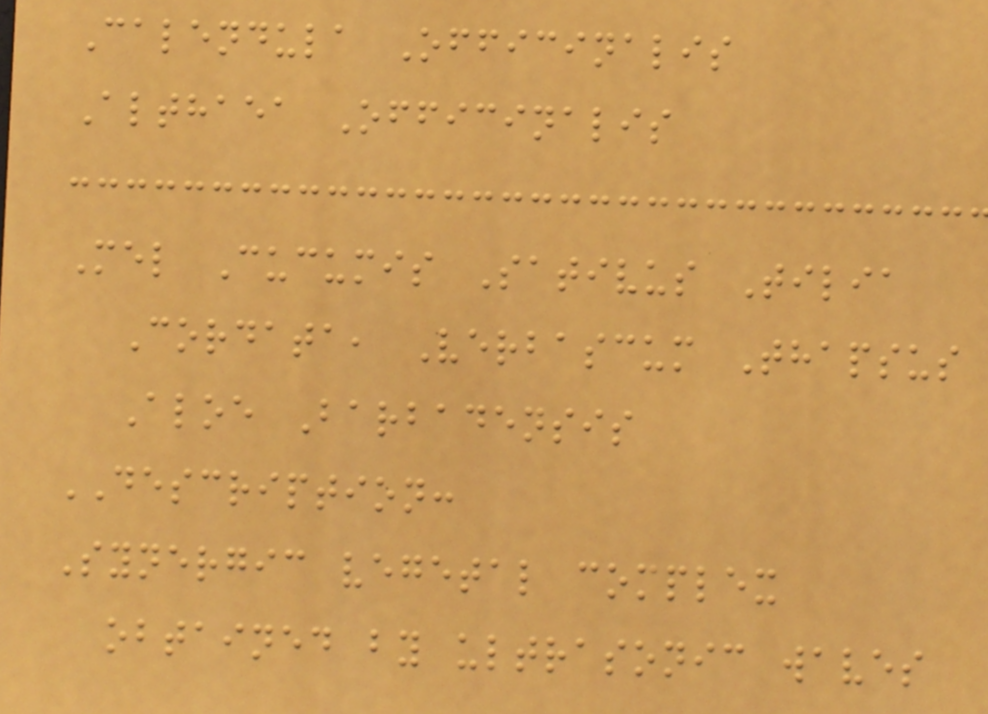Calendula Officinalis
Althaea Officinalis
Mel Cucumis Sativus Tilia
Cordata, Verbascum Thapsus
Aloe Barbadensis
DESCRIPTION:
Synergic vegetal complex
obtained by ultrasonic waves
